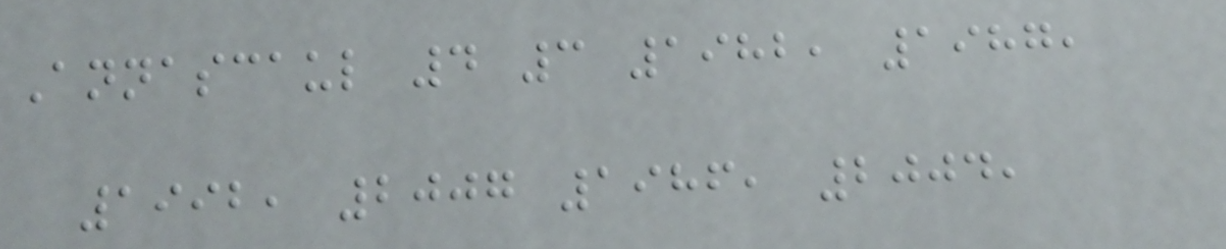Annascaul 4 3 1982, 1987,
1992, 2007 1986, 2004,
